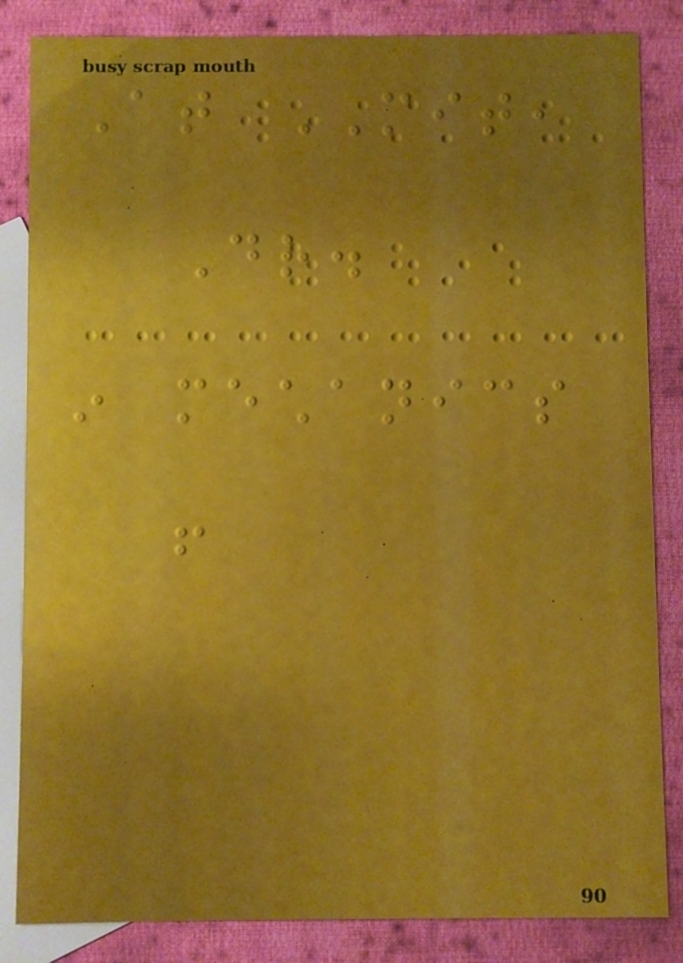At MIT,
Dr.
in mechanics
from
